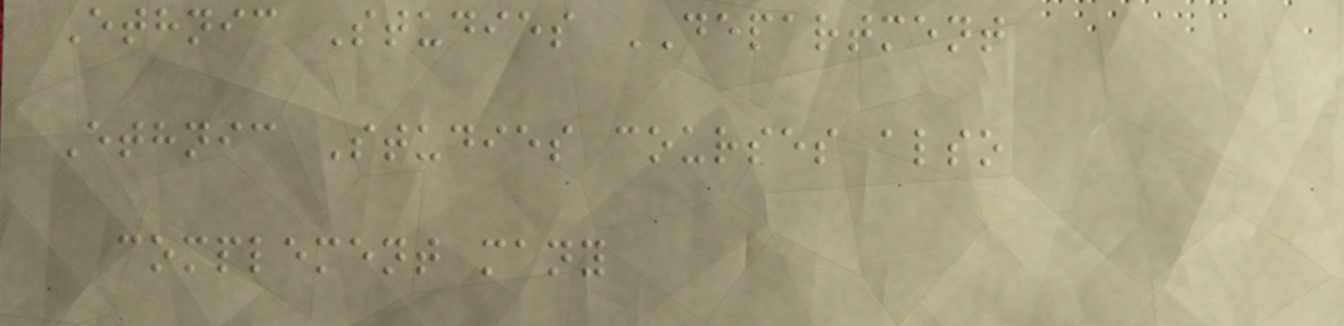Ethnic Studies DEPARTMENT
Ethnic Studies courses also
complement many
